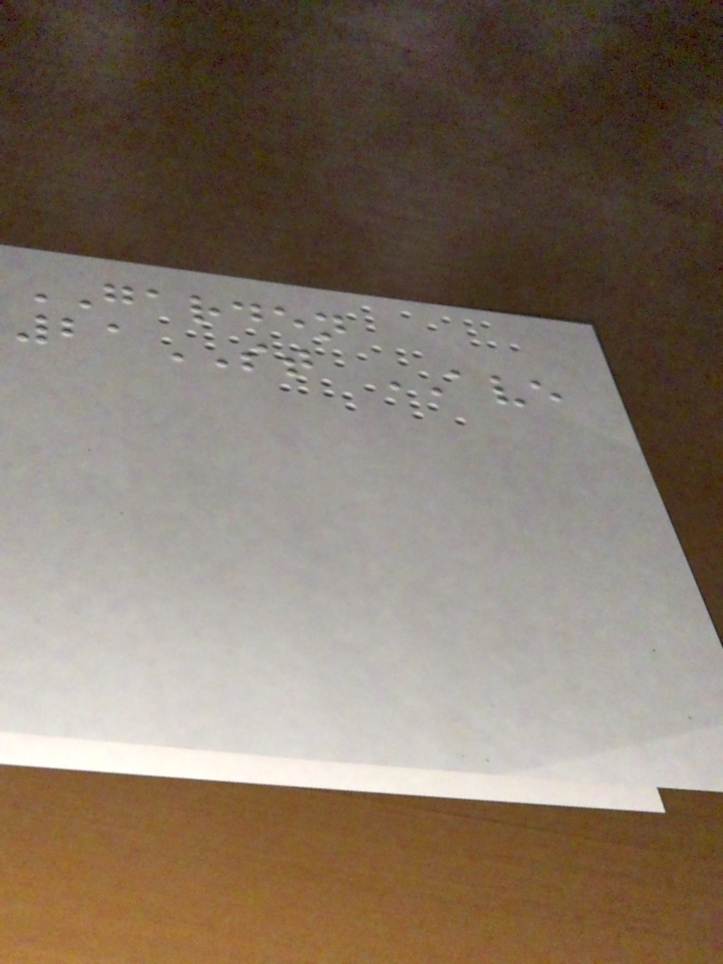GARDEN
21ST AVE
